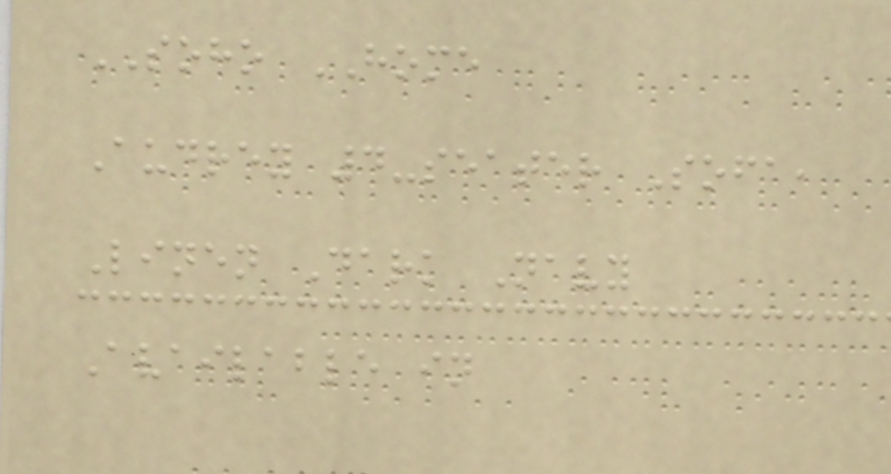SOHO HOME
Audrey 4-seater Sofa,
Linen Dark Navy
Available in
